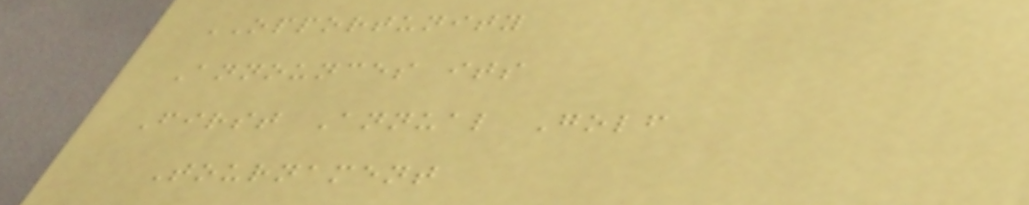OPPORTUNITY
Announces its
First Annual Golf
Tournament
